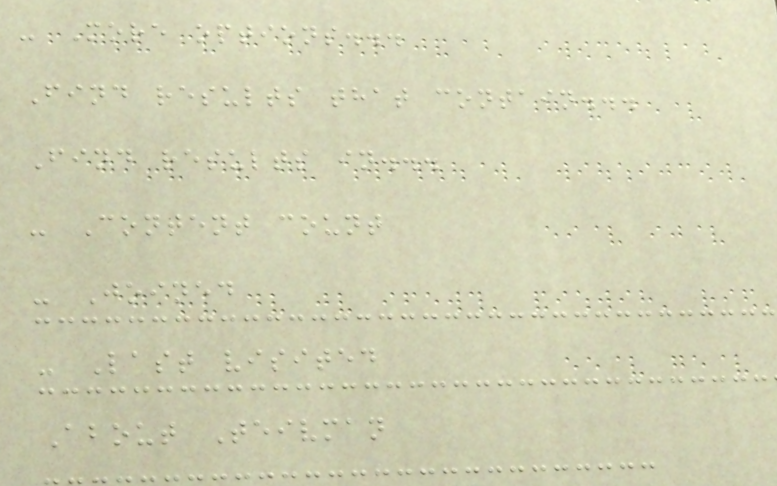- More options...
Find results that contain...
Find results in...
- Content count
- Joined
- Last visited
About Teivman
